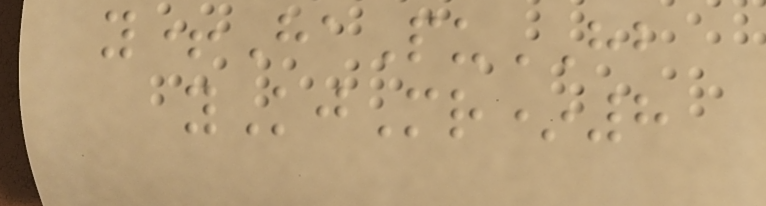y+HaPuHB
yKjMr*8
